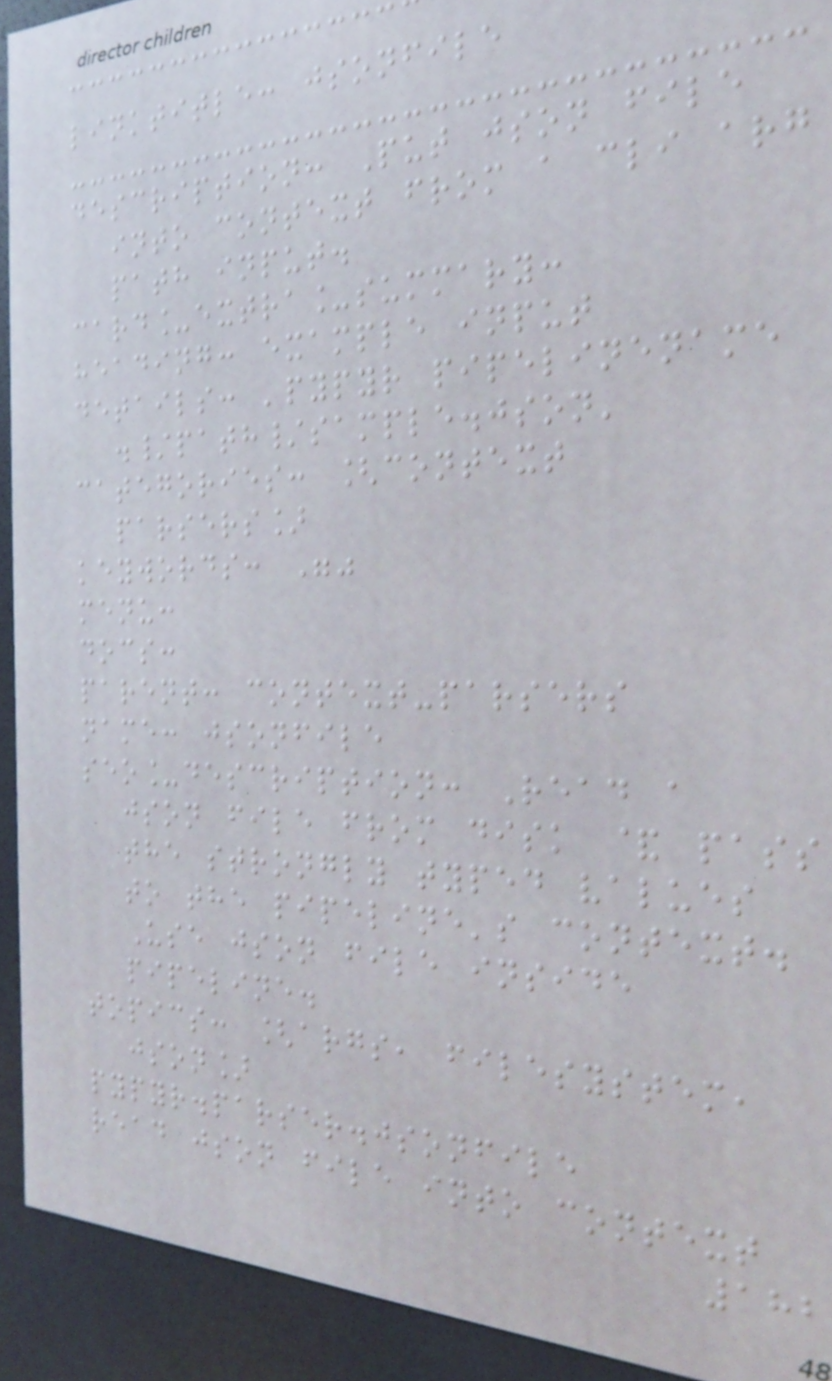linktitle: jsonfile
description: Put json file
into context from a cli arg
path input.
card_extra_summary:
heading: example input
details: 'pypyr pipelinename
./path/sample.json'
categories: [context
parsers]
keywords: ""
menu:
docs:
parent: context-parsers
name: jsonfile
seo_description: Read a
json file from disk & pass
the strongly typed values
to the pipeline's context.
Use json file inside
pipeline.
topics: [args, filesystem,
json]
pypyr.parser.jsonfile
read json file into context
182
